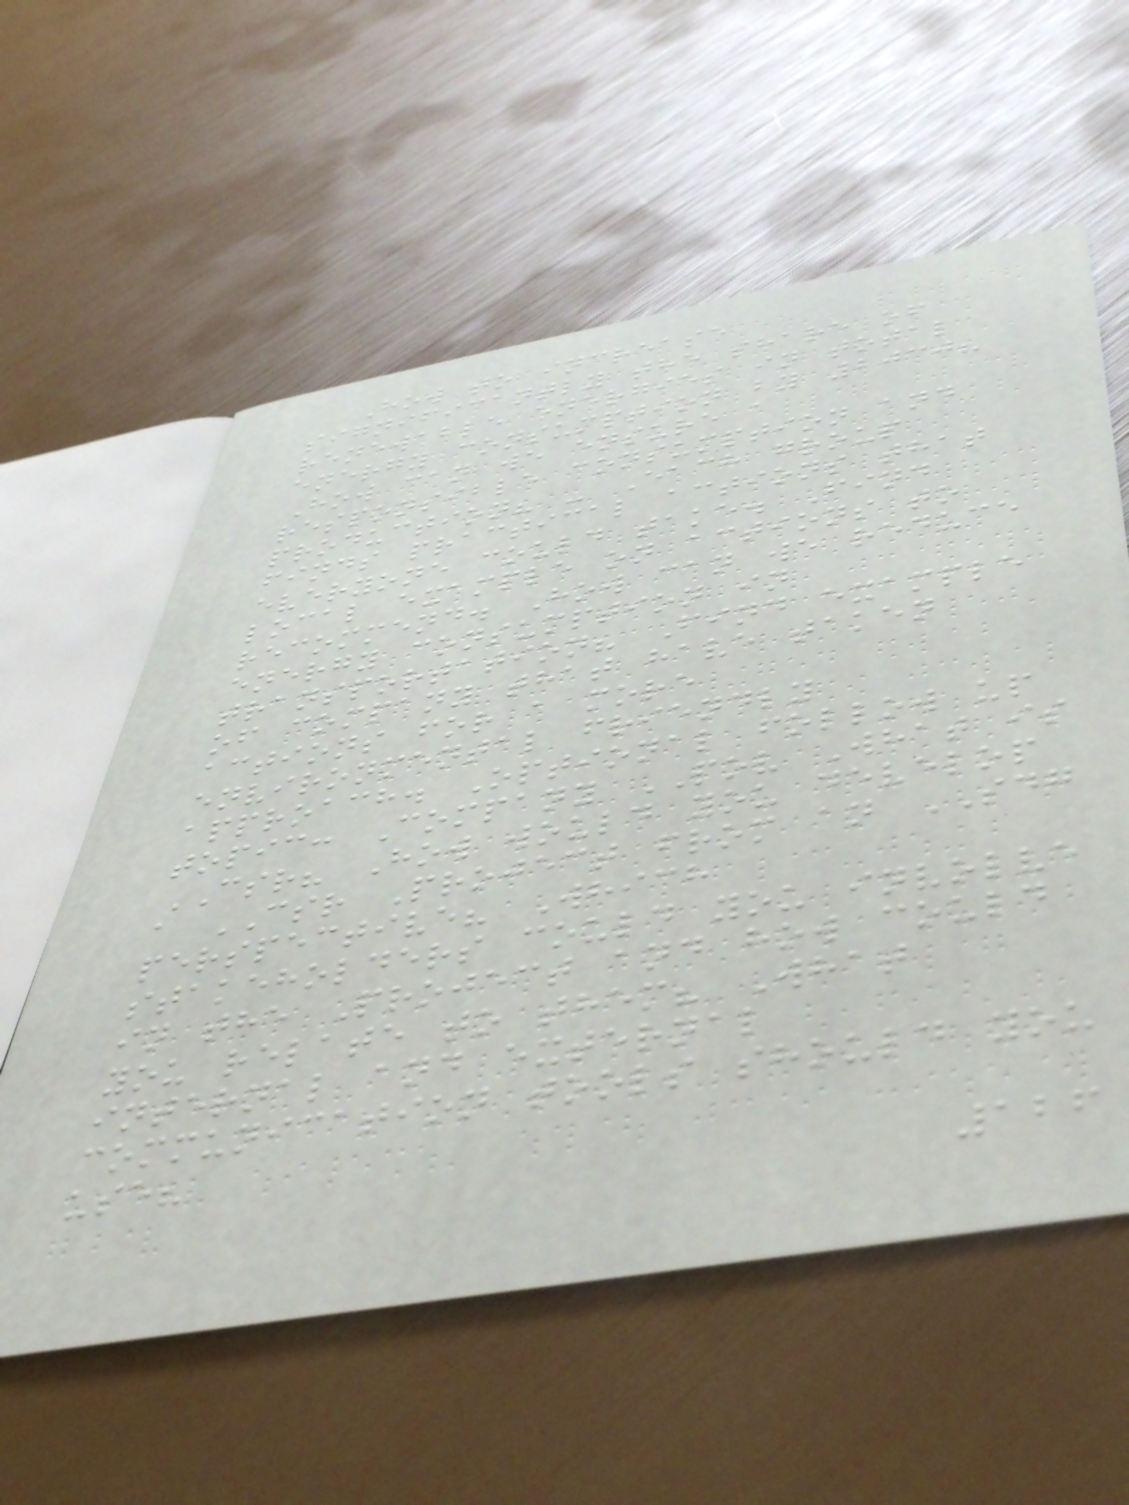How to increase
significantly the share of
renewable energies in total
energy consumption by 2030?
How can we ensure a
responsible consumption and
production? - Each group
finds practical actions that
everyone could take. Find
local example on actions to
recommend. How can we reduce
energy consumption in
transportation? Find example
of company that have taken
actions for a more
environmental friendly
approach. Optional follow up
topic: Company POV What is
CSR? How would you develop
a CSR Project from an SDG
perspective? Which
stakeholders could you involve
in the Project and how could
you relate to them? What
internal and external
communication tools should you
use?
126
